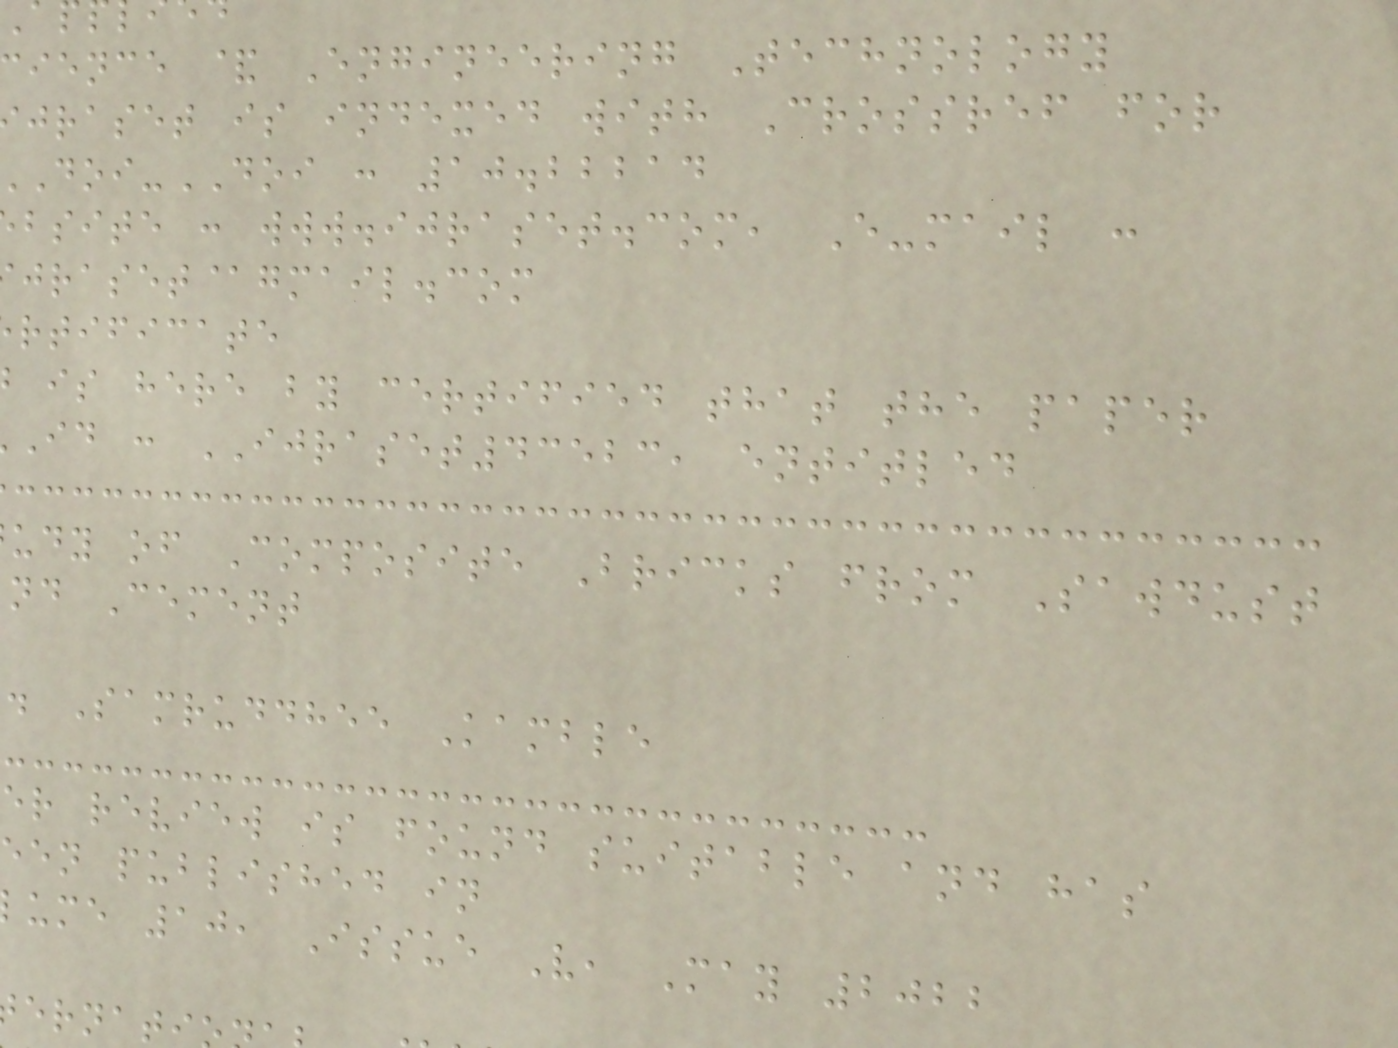ience & Engineering Technology
jraset is indexed with Crossref for
-DOI : 10.22214
bsite : www.ijraset.com, E-mail :
jraset@gmail.com
rtificate
is here by certified that the paper
id : IJRASET43523, entitled
udy of Composite Bricks from Sawdust
nd Cement
. Samruddhee Kamble
er review is found suitable and has
een published in
ume 10, Issue V, May 2022
